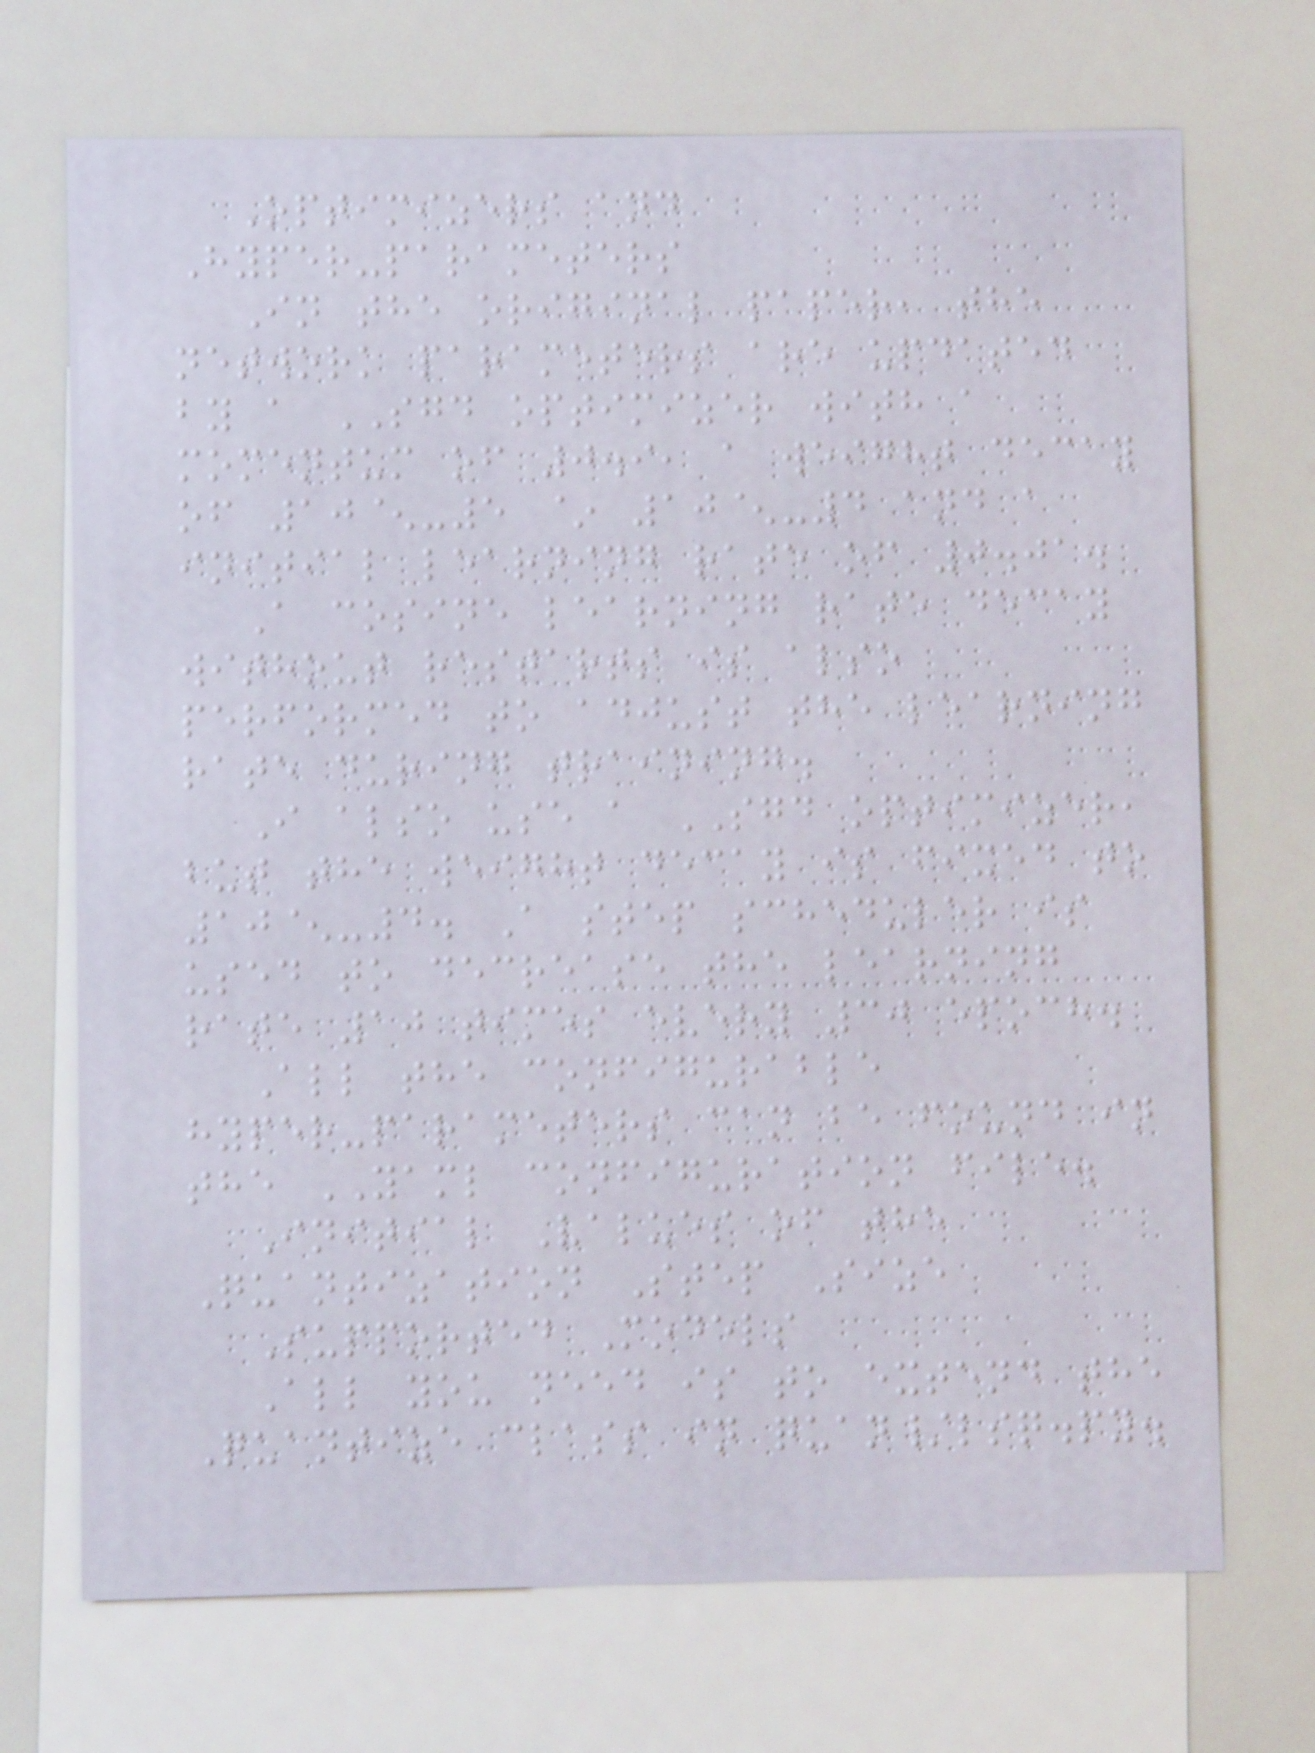Optimizers and
Hyper-parameters
In the original paper, the
network parameters are updated
by a SGD optimizer with a
momentum of 0.9, a weight decay
of 10^-5 ~ 10^-4 and a
initial learning rate of 0.01.
A cosine learning rate decay
without restarts is also
performed to adjust the learning
rate during training.
I also use a SGD optimizer,
but the weight decay is fixed to
10^-4. A step scheduler is
used to decrease the learning
rate 10 times every 30 epoch.
All the configurable
hyper-parameters can be found in
the YAML configuration file.
Initial Values of the
Quantization Step Size
Supported Models
All you need is to extend the
Quantize class in quan/lsq.py.
